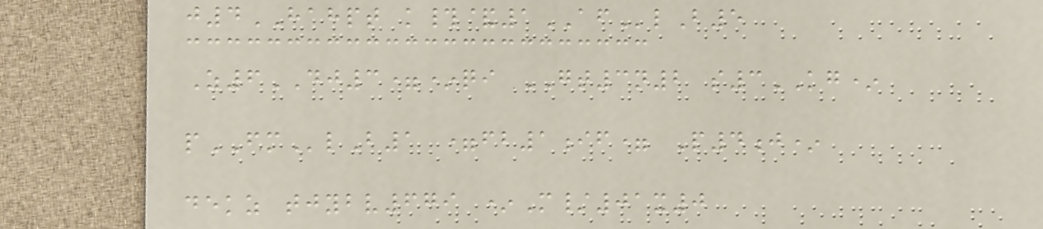j4HAHPT k#&1AFlB5
Z6DJ3=*qi GT3n2 s3KG*
pFMlB1 =fb1if= P4j*
dekz tjybv679 *M/01x0
